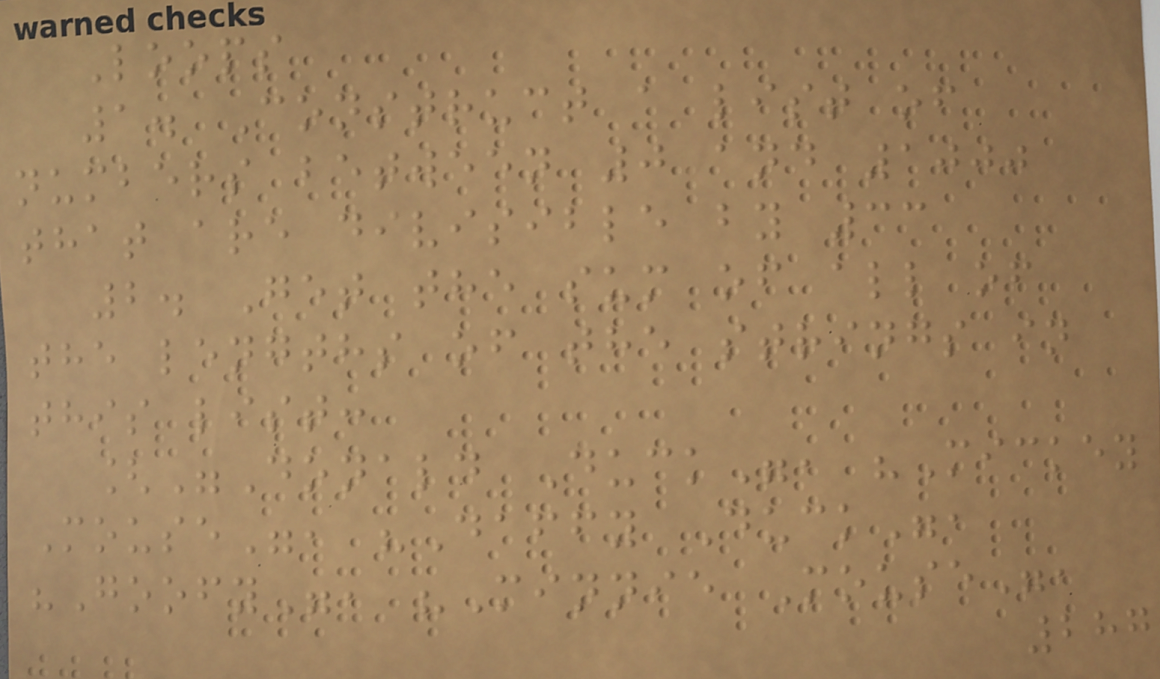Loops
1. Construct a list of
numbers between 0 and 1000
that are divisible by 33
2. Get the sum of all of
the lengths of the strings in
this list:
["Donald Duck", "Mickey
Mouse", "Daffy Duck",
"Goofy", "Minnie Mouse",
287
